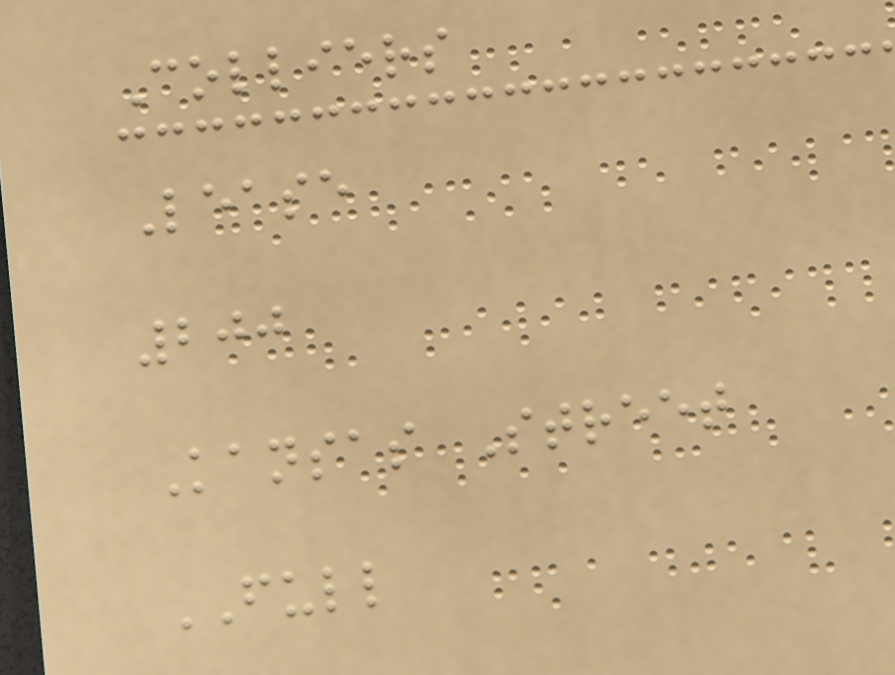Colliers
Lease
200
Kansas Street
FULL
